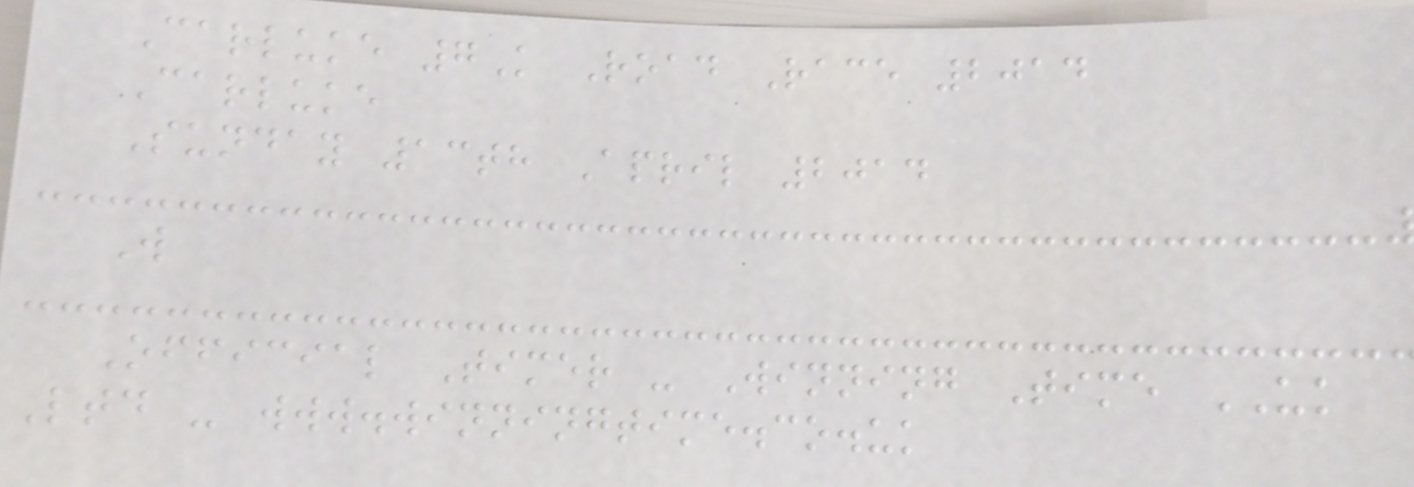Carluke 7K Road Race 2014
Carluke
Sunday 13th April 2014
W
Official Timer - Winning Time UK
Ltd - www.winningtime.co.uk
